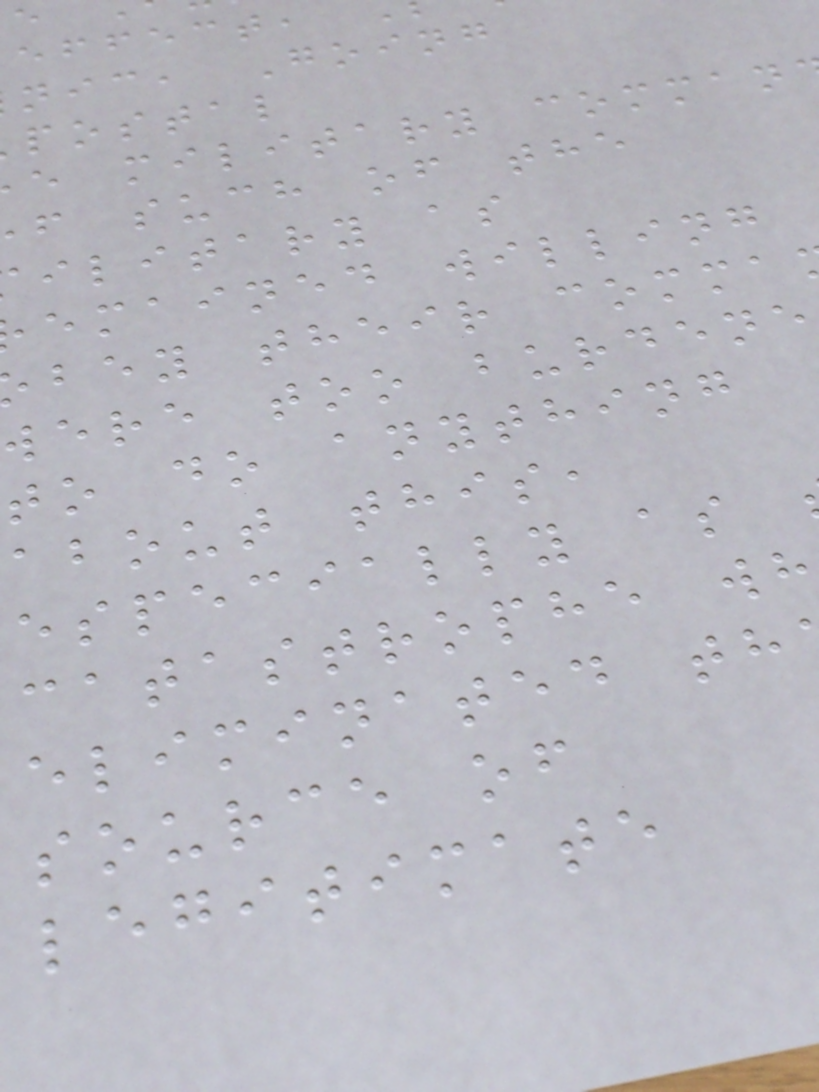effect,
nic, Going
postal
e military comman
f such of the
ilitary as
emained willing
bey their comma
were too burdene
to do anything
about this,
especially as
catastrophe wh
eliminated th
source of
legitimate
